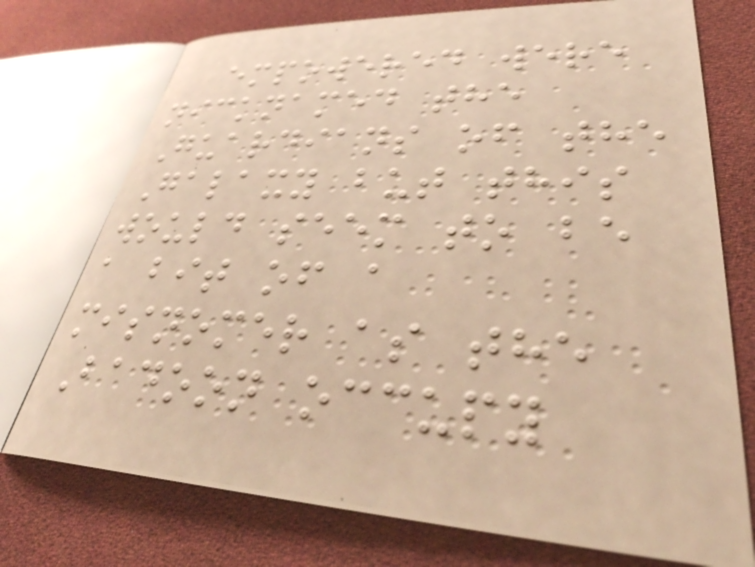empowered were
nicknamed the
Guardians of the
Galaxy but this
would seem to be
a bit of a
misnomer as the
Badoon occupy
